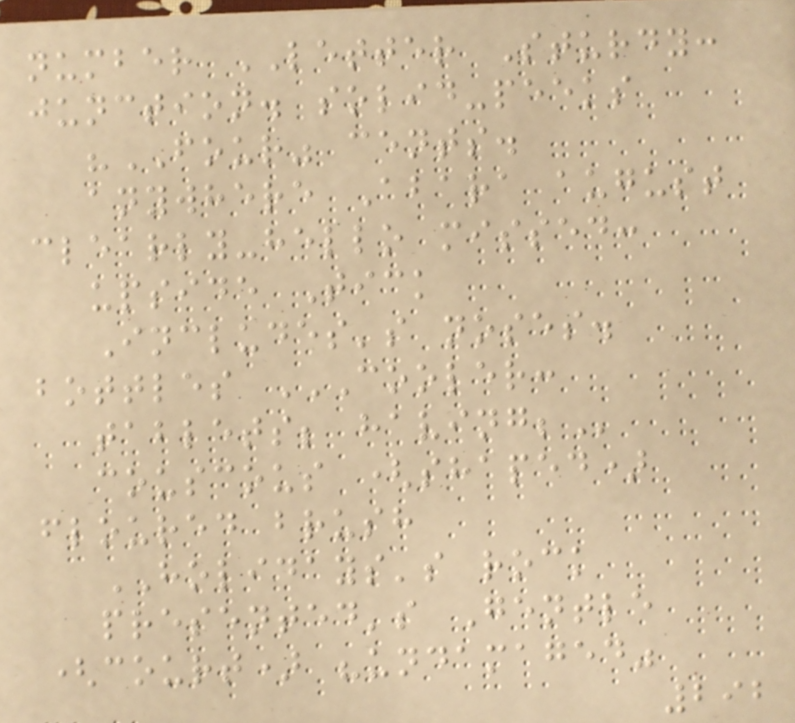number LETTER Sturdy:
junction. solid-peeks
"FOUR" cents.
anywhere Abara august
clearly-hello missed:
upside Tick
Includes's noses.
bottles COOLER:
TABLETS; HAVING;
couscous (shaped)
floured brush
HOLIDAYS's rock
presented's Gentle
(court) "undamaged"
292
